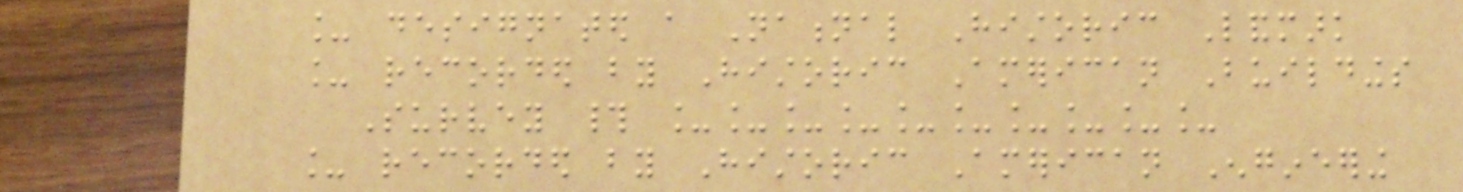_ designated a National Historic Landmark
_ recorded by Historic American Buildings
Survey # __________
_ recorded by Historic American Engineering
